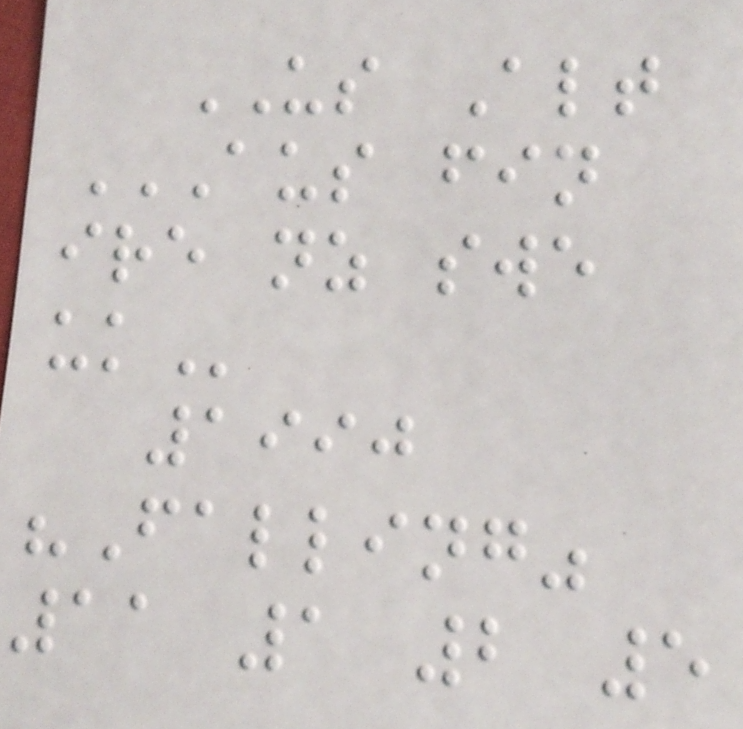US Alt
AUS FIN
IRE NZ SWE
UK
1990
"Falling"
11 1 2 5
